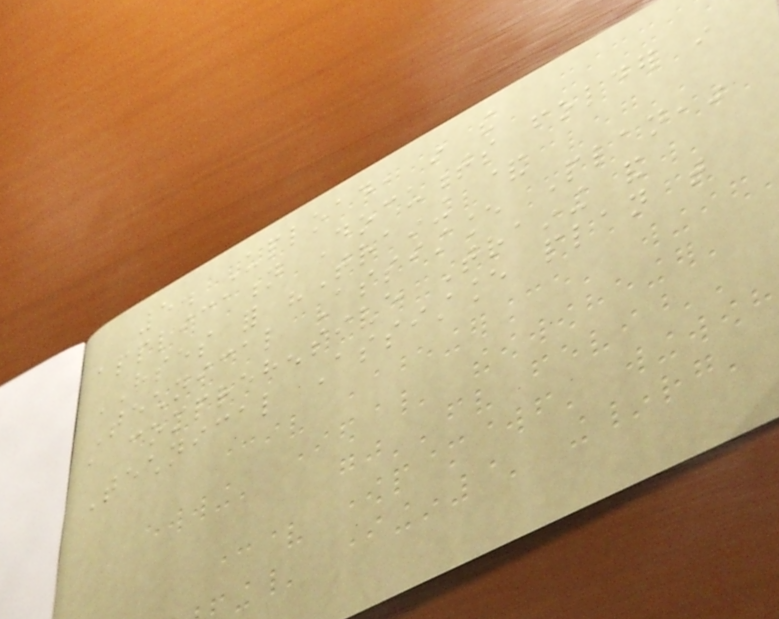5. Upload, in the
application Documents folder in
HSES for "Training &
Technical Assistance Plan,"
a comprehensive Training and
Technical Assistance plan that
